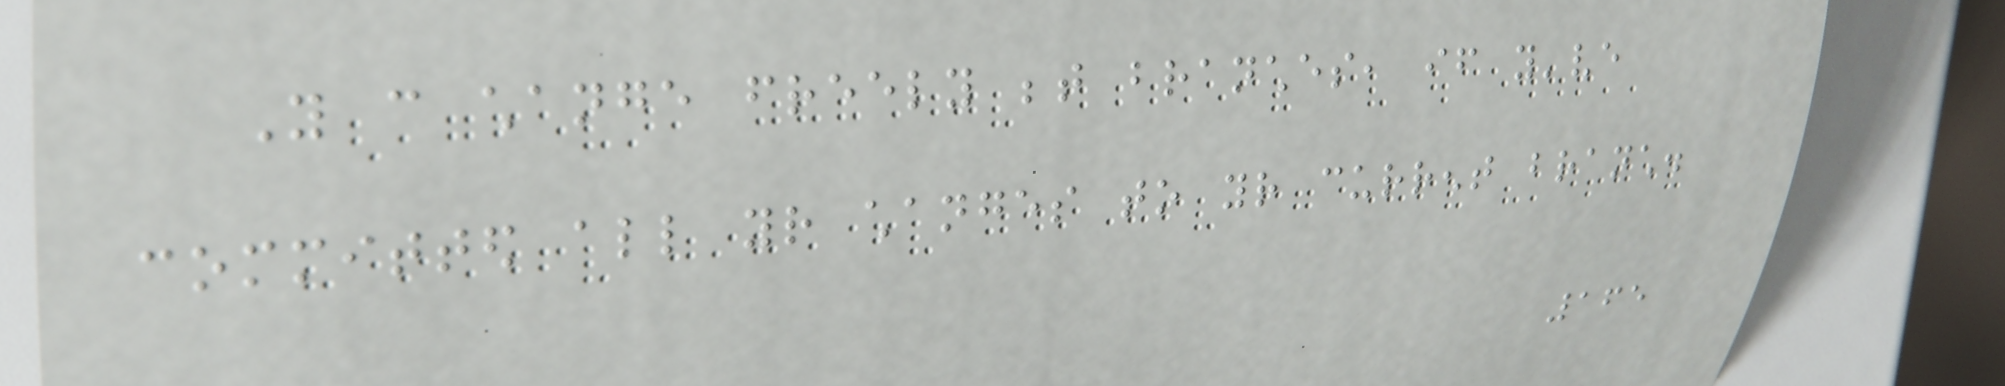You can change freely between branches, if you've
committed all your changes to your current branch.
165
